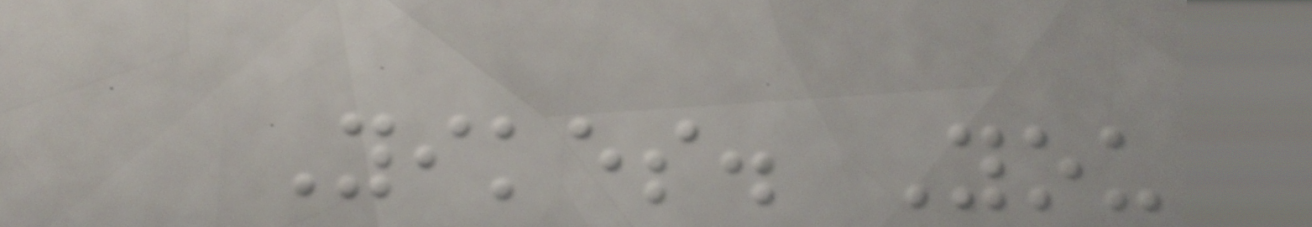Yikes. You
